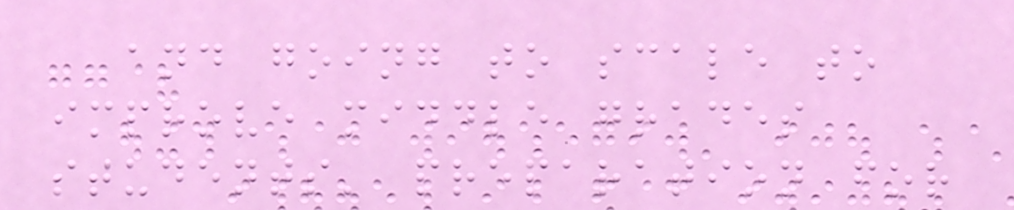and going to scale to
improve middle grades
students' preparation for
